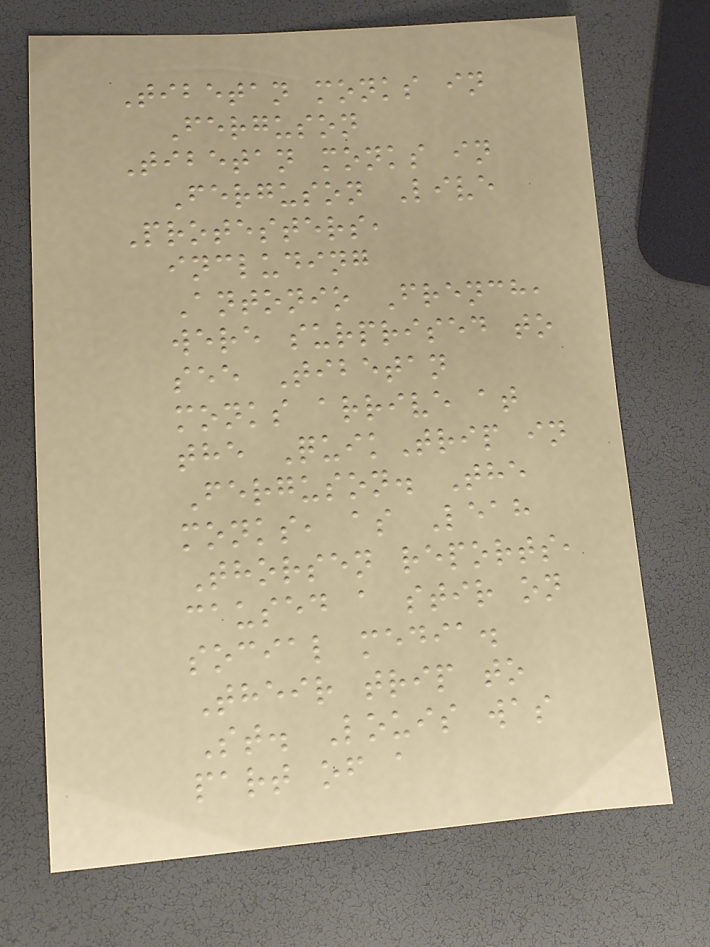Tibetan monks in
Ferguson
Tibetan monks in
Ferguson Live
Protesters,
including
Antonio French,
were surprised to
see Tibetan
monks arrive at
the QuikTrip in
Ferguson. The
monks, as Leah
Thorsen reports,
caused a stir on
social media.
Their trip to
St. Louis was
part of a
